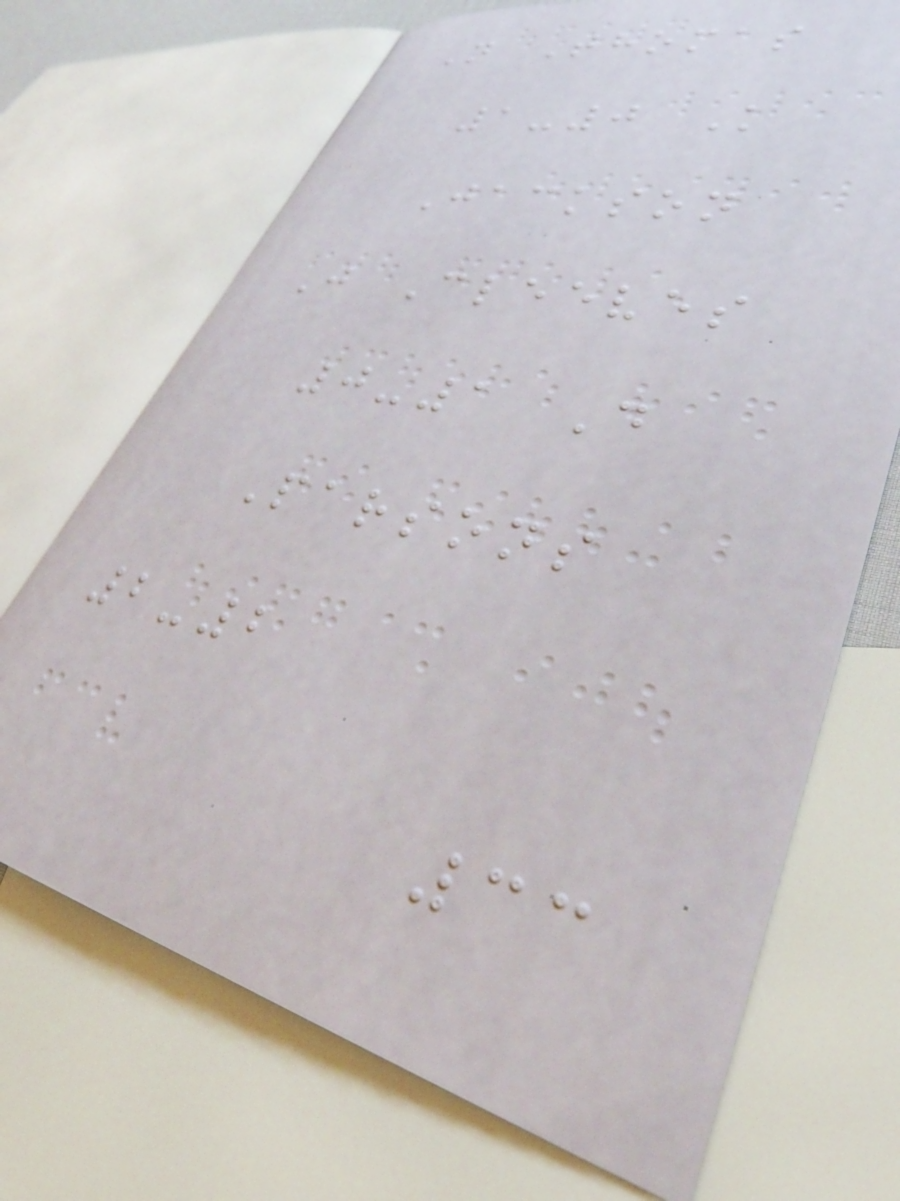N Thomas
1-0 K
Jackson
J Cleeves
0-1 D
Parsons
2-2
33
